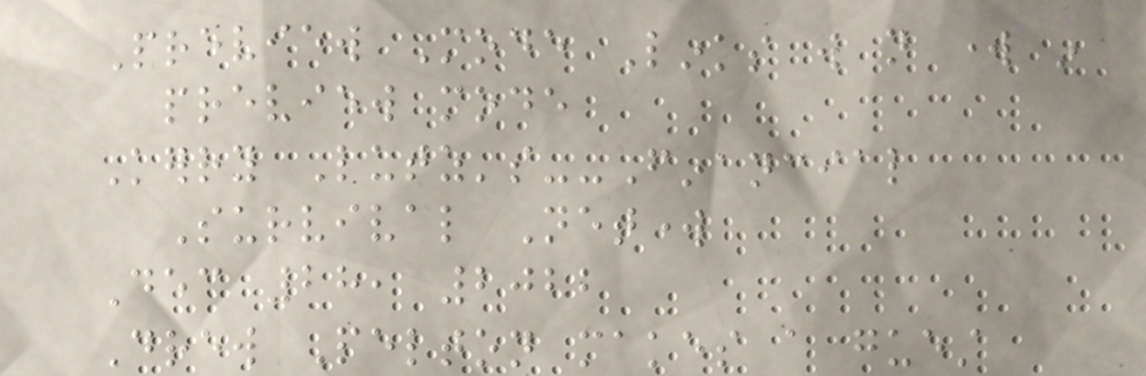Preview Mode Links will not work in
preview mode
Kerry Lutz's--Financial
Survival Network
Dec 28, 2022
Drew Pelton makes a guest
